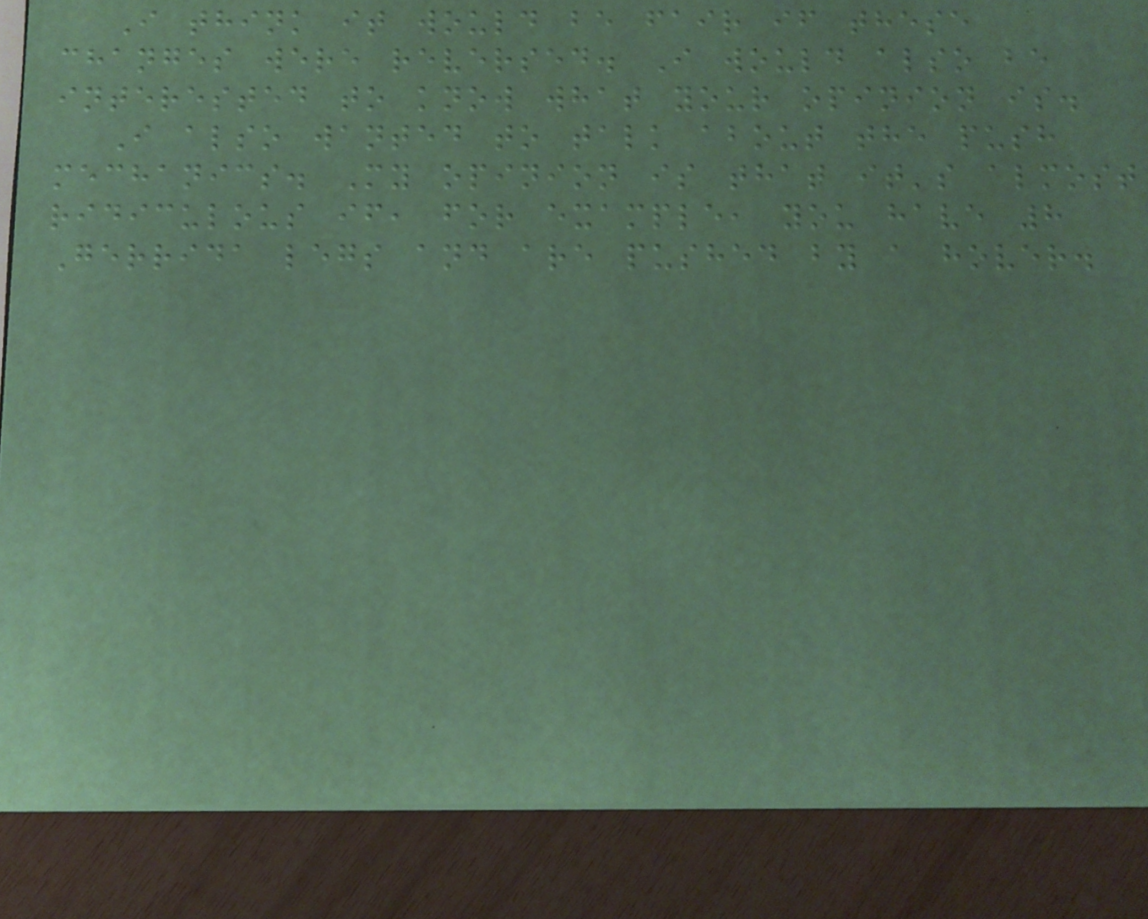I think it would be fair if these
changes were reversed. I would also be
interested to know what your opinion is.
I also wanted to talk about the push
mechanics. My opinion is that it's almost
ridiculous if, for example, you have 8
Gerrida legs and are pushed by a hover.
